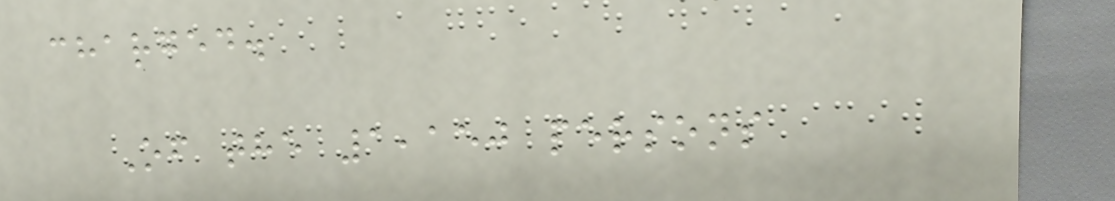charged.
Of the 1,150 persons
